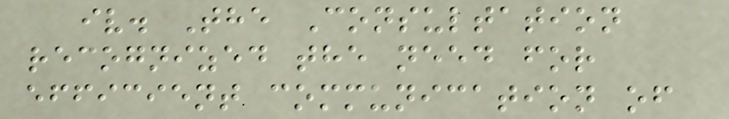iv. The Consultation
recognized the need for
efficient communication of
